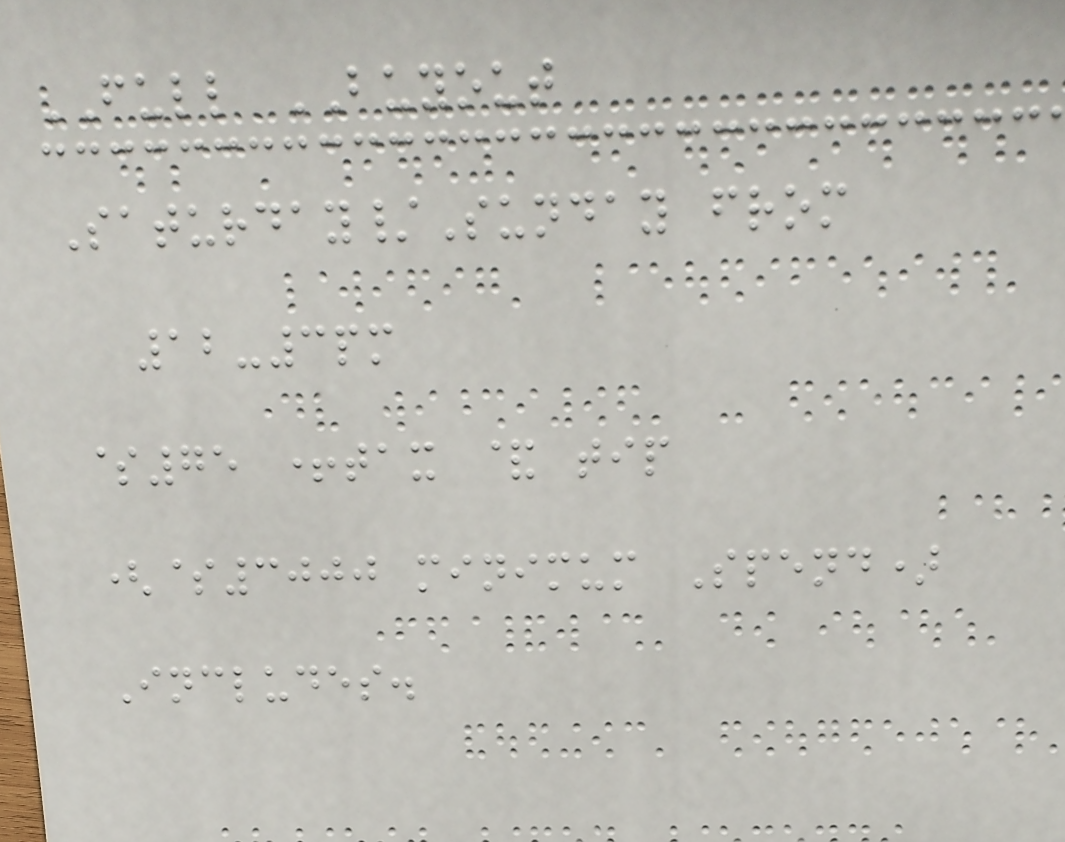FULL BUYOUT
Saturday/Sunday from
12-3pm
$75 +tax & tip
($3000 minimum Spend)
Includes.
